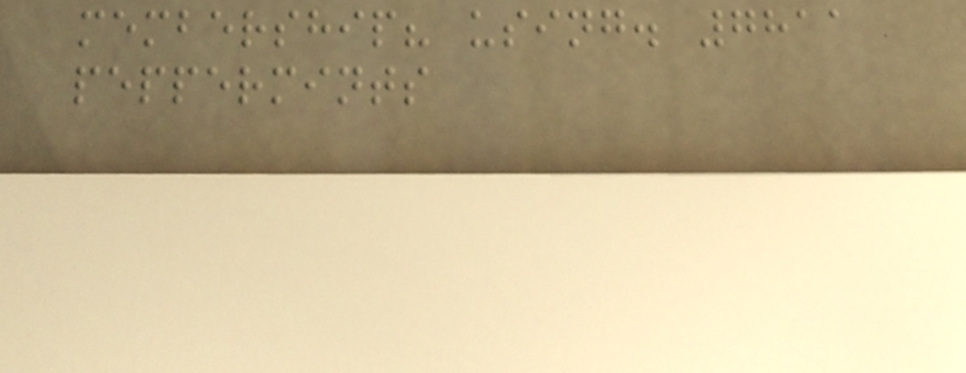membership? using. 7811
peppermints
